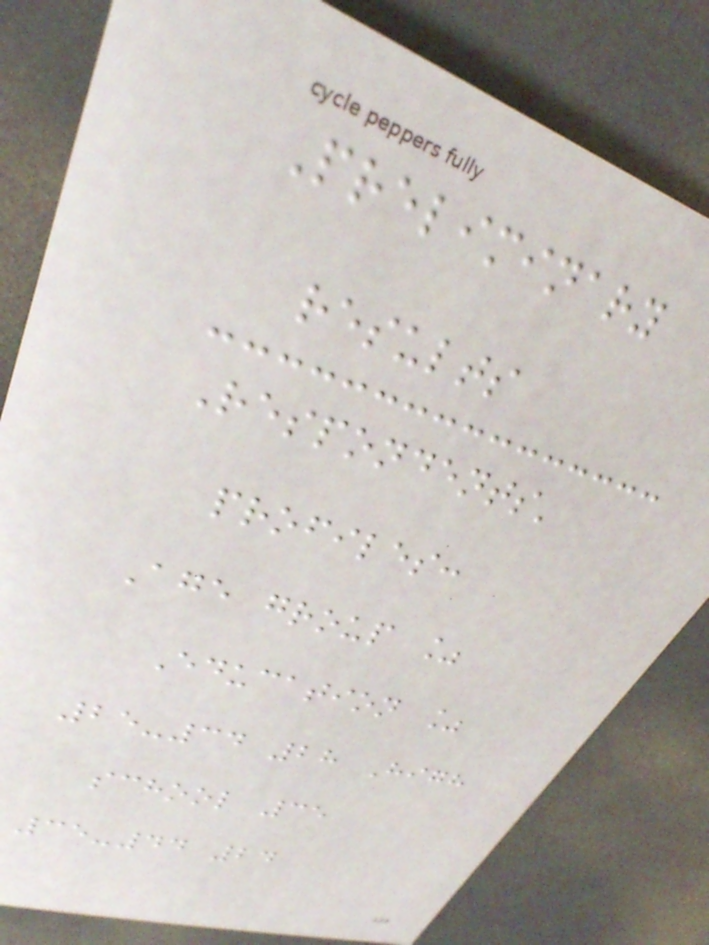Preliminary
results
Respondents'
profiles:
Age group %
Education %
25-34 28 High
school 35
35-44 24
